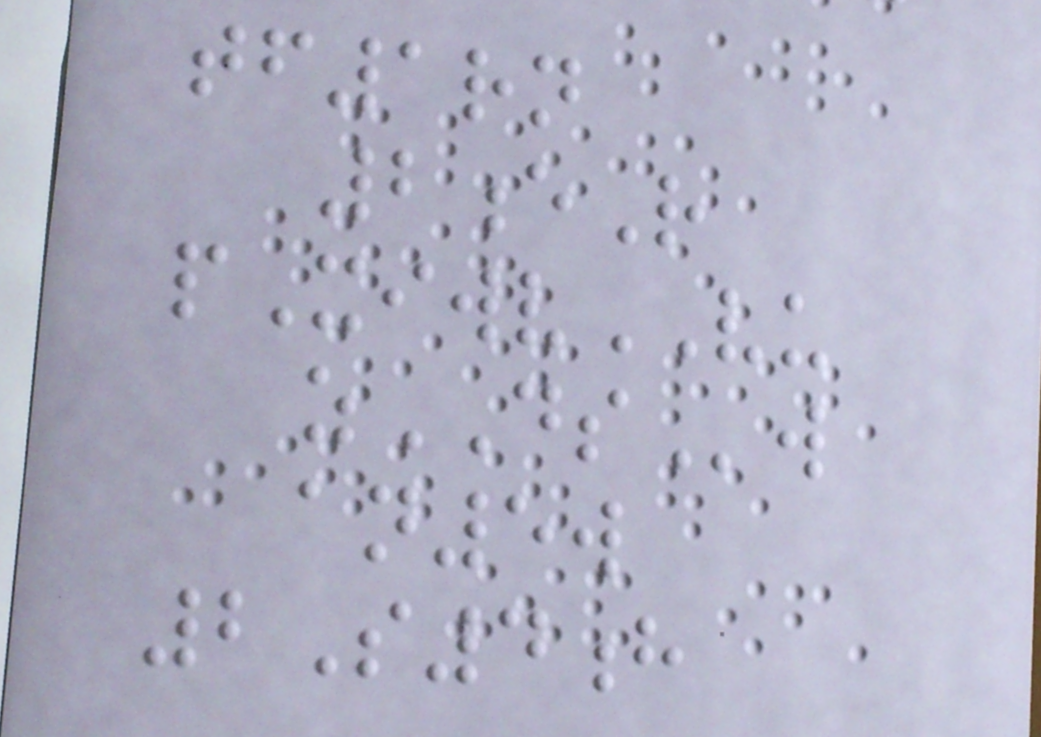tf1rn
2eR
pXiwvVU
zDSw
an5w
2S4h
